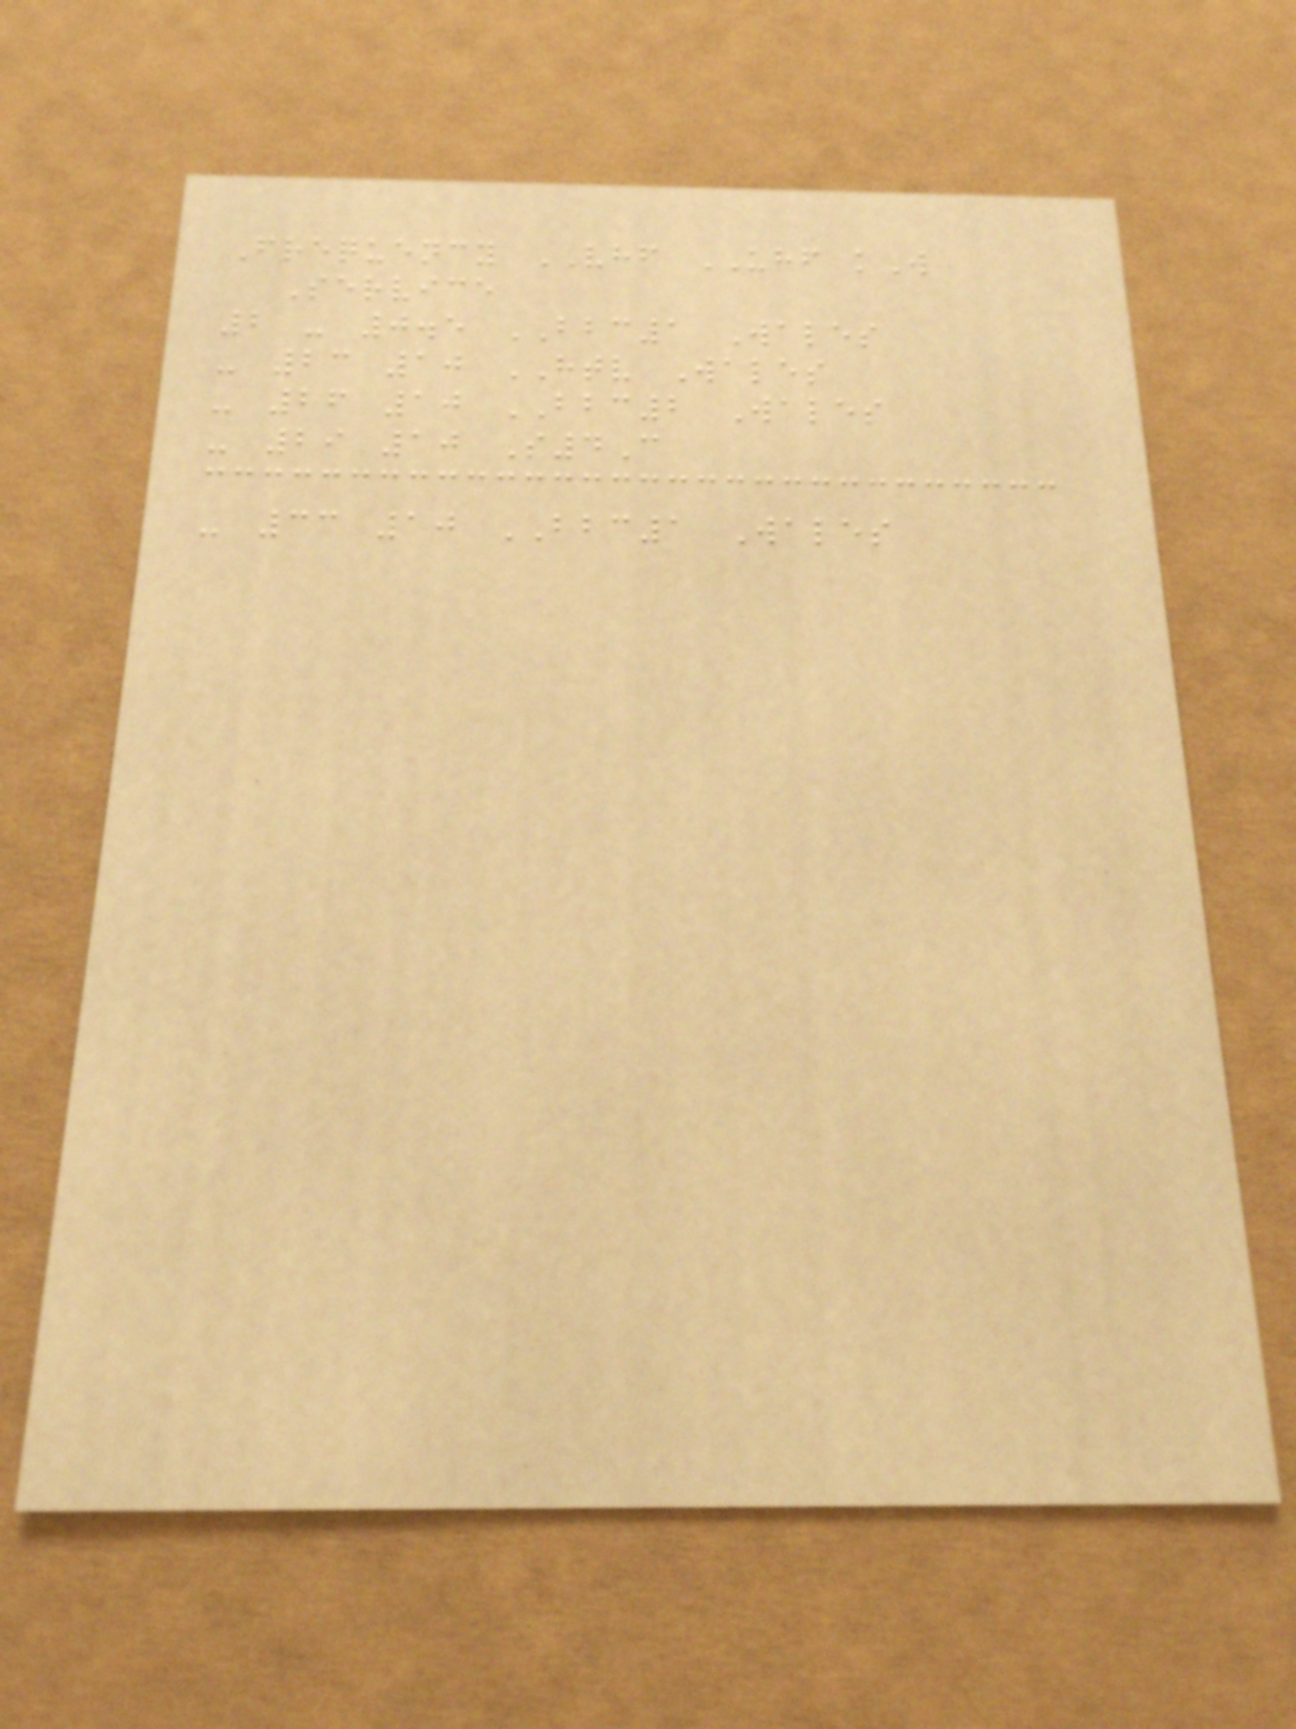Frequency VHF UHF kW
Service
2 - 0.5 BBC1 Wales
- 23 10 HTV Wales
- 26 10 BBC2 Wales
- 29 10 S4C
- 33 10 BBC1 Wales
